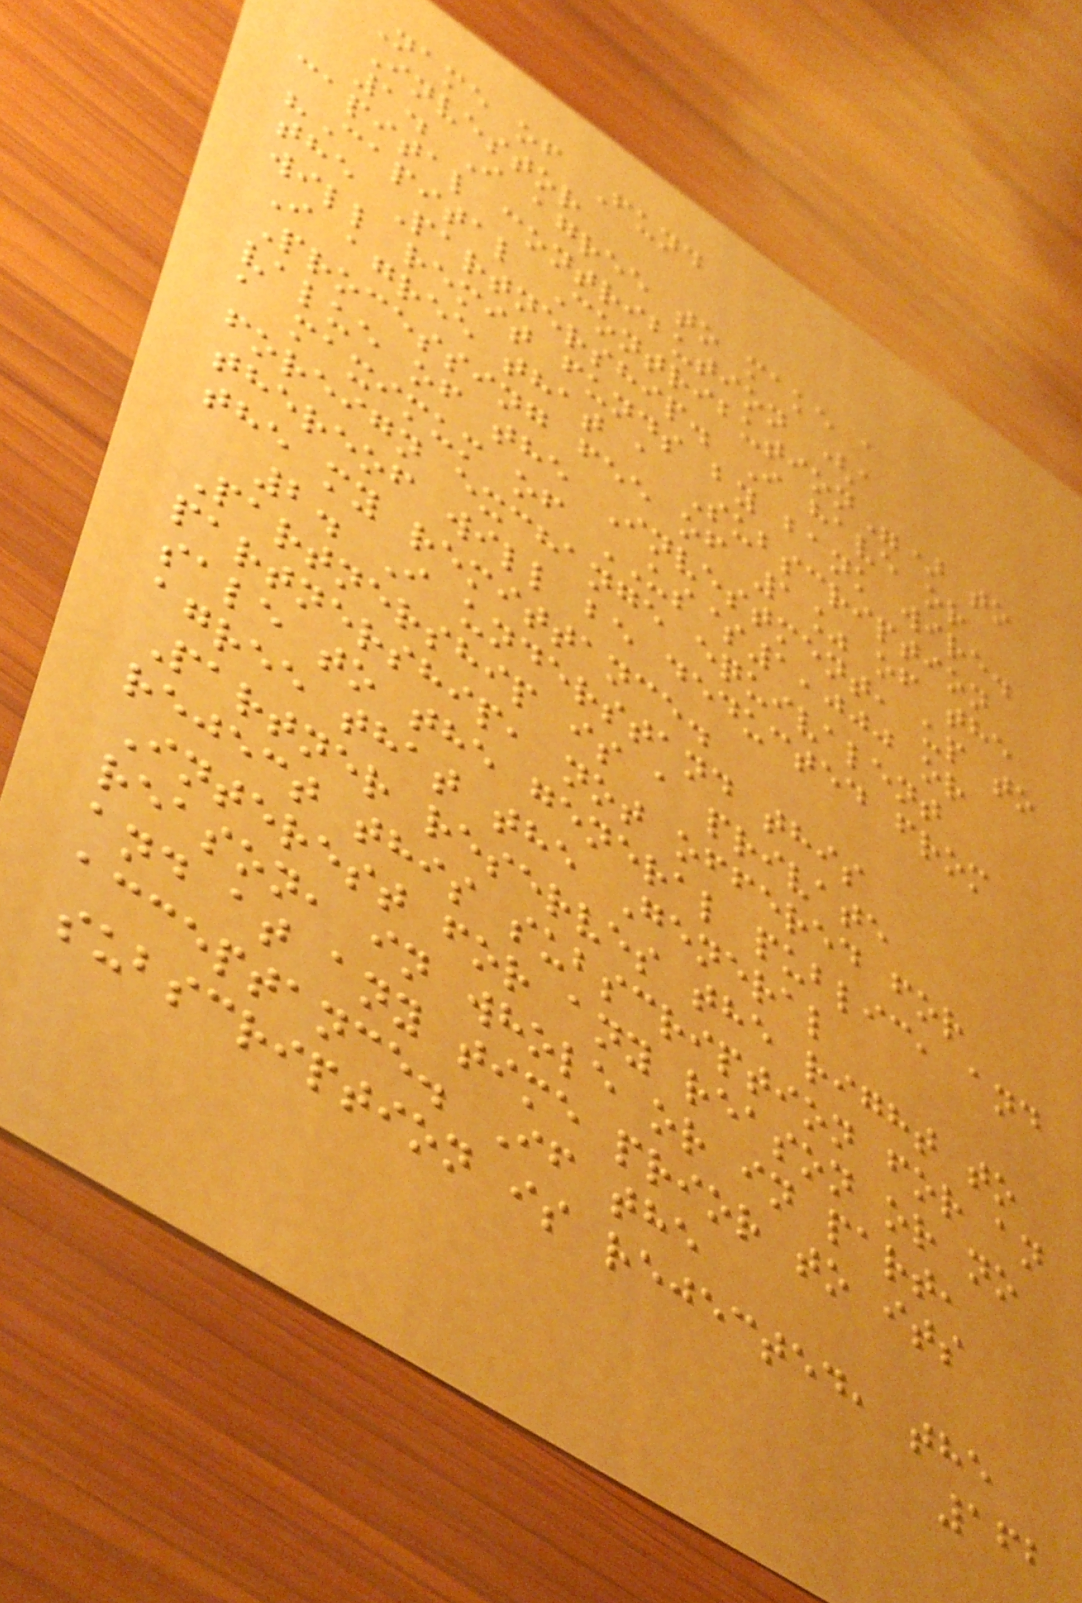Name of Fund
Investor
1. I agree to make a
capital contribution (a
"Capital Contribution") to
the Partnership. I have or
will remit funds by bank wire.
I agree that a Subscription
Processing fee of 1% of the
value of the Investment, up to
a maximum of US$1,000 or
foreign exchange equivalent
thereof will be deducted from
the my remittance.
2. I understand this
Partnership is a private
partnership, not offered for
sale to the general public, and
agree that the General
Partner reserves the right to
reject this subscription for an
Interest for any reason or no
reason, in whole or in part,
and at any time prior to its
acceptance. If the
subscription is rejected, the
162
